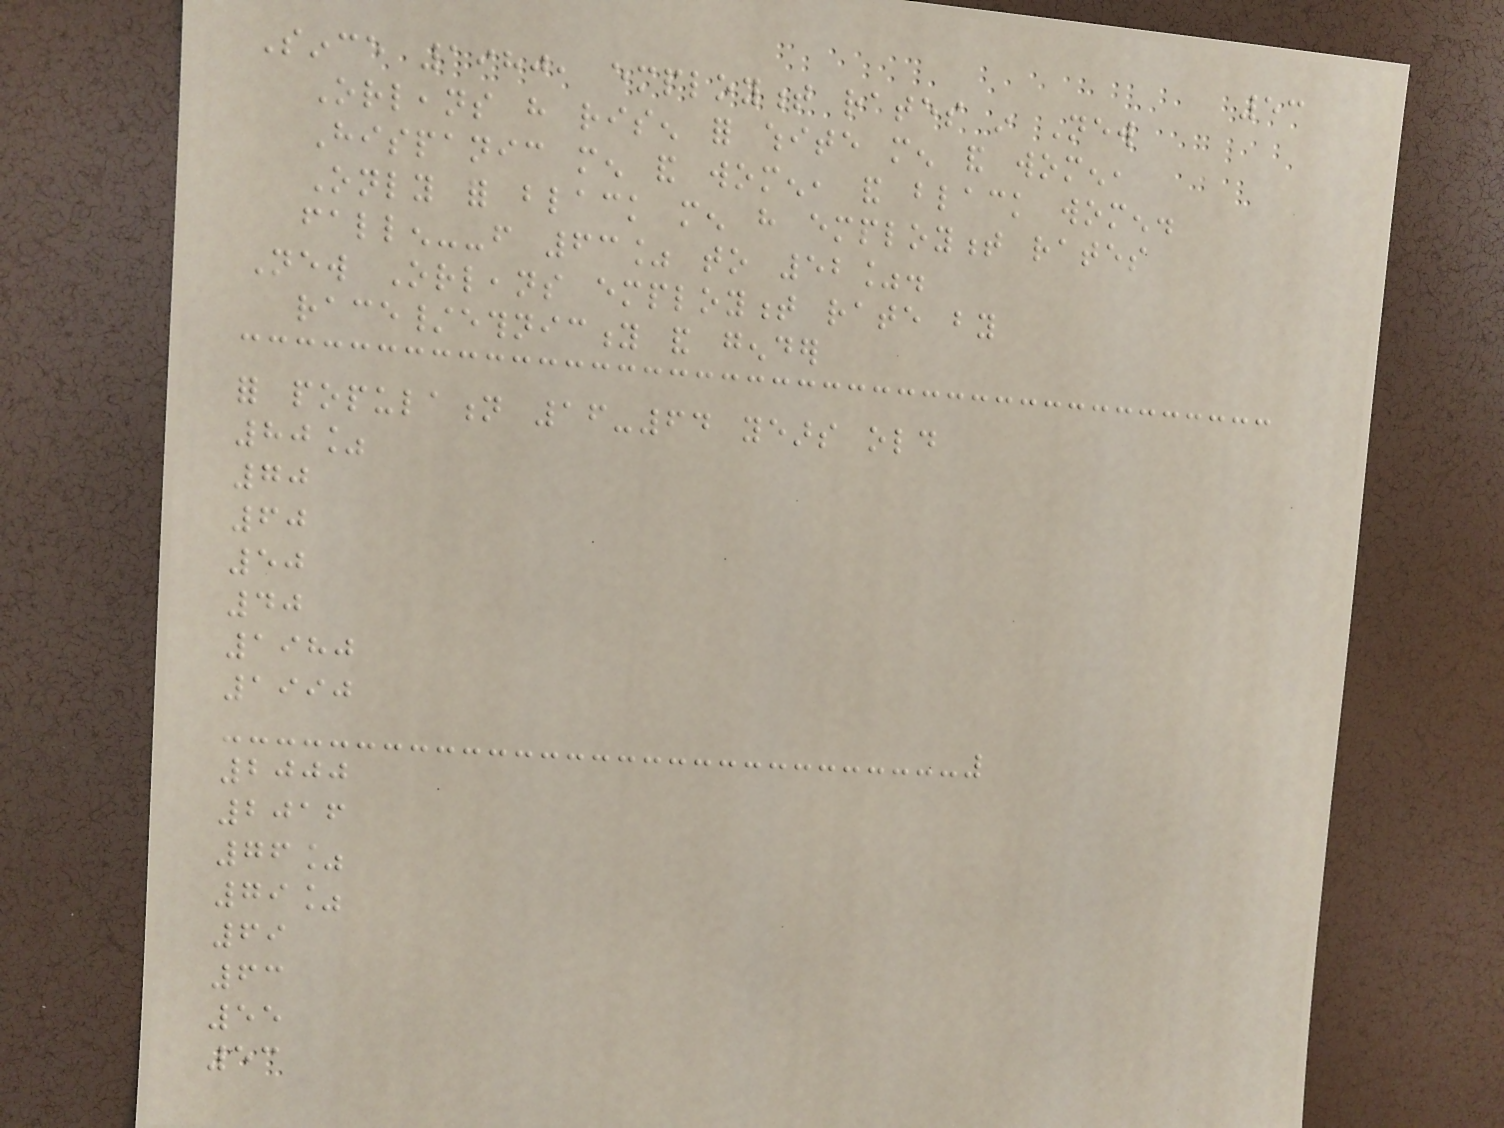53
Since 1980, employment rates in New
Orleans have risen for white men and women,
Hispanic men and women, and black women.
Only for black men have employment rates
fallen--from 63% to 52%.
New Orleans employment rate by
race/ethnicity and gender
for population 16-64 years old
80%
70
60
50
40
1980
1990
2000
2016
76%
79%
69
63
55
53
